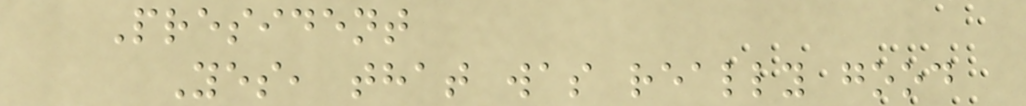President
Yes, that was really good
